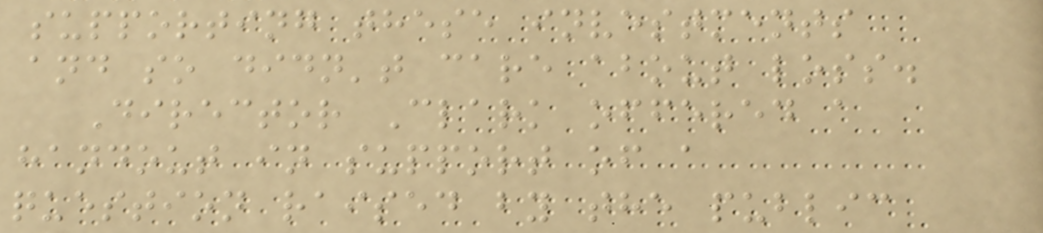supporting these investments
and so didn't care about loss.
Director Clark offered a
handout in support of a
question raised by the public
